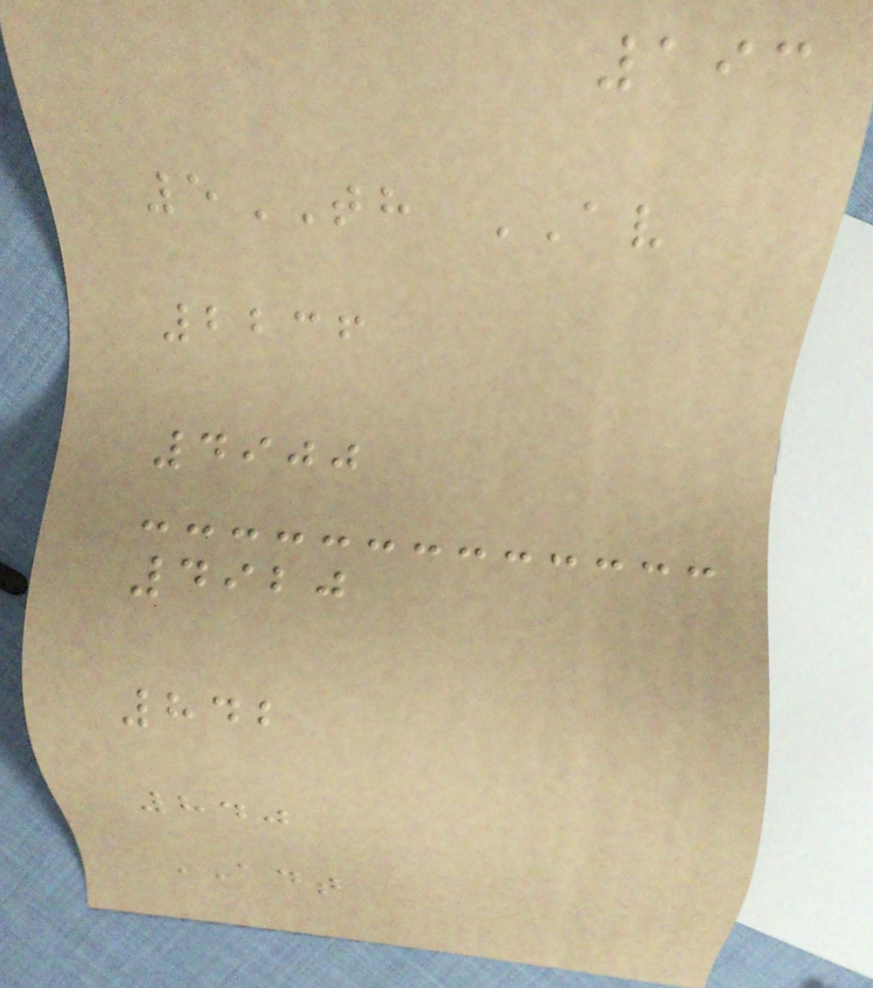193
5TH AV
2236
4900
4920
842
840
ADT
